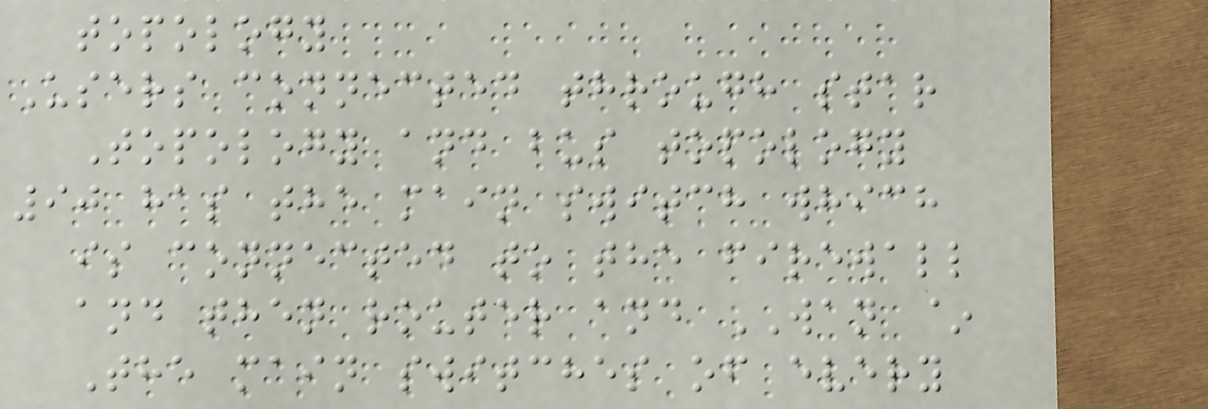topology
Users connected through star
Topology and bus topology
90 has the main switch which
is connected to the firewall
and then router and WAN ~
The main switches of every
